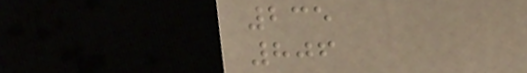235
806
